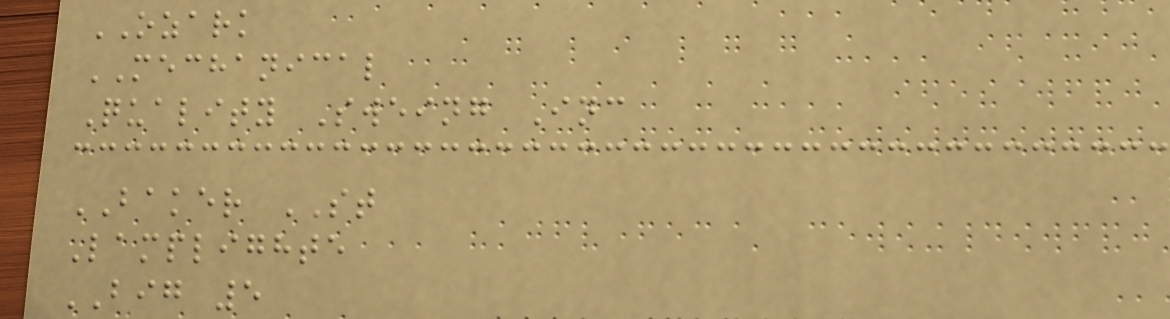OZARK
MECHANICAL
Quality Sweing Inc
BAKER ST
Lamplighte
BIG 5
